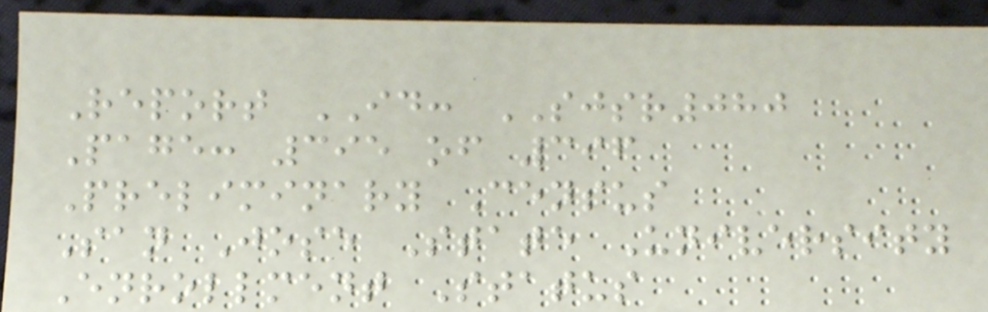Report ID: SJSR080
Page: 395 of 396
Preliminary Census
San Jose State University
Enrollment Status
